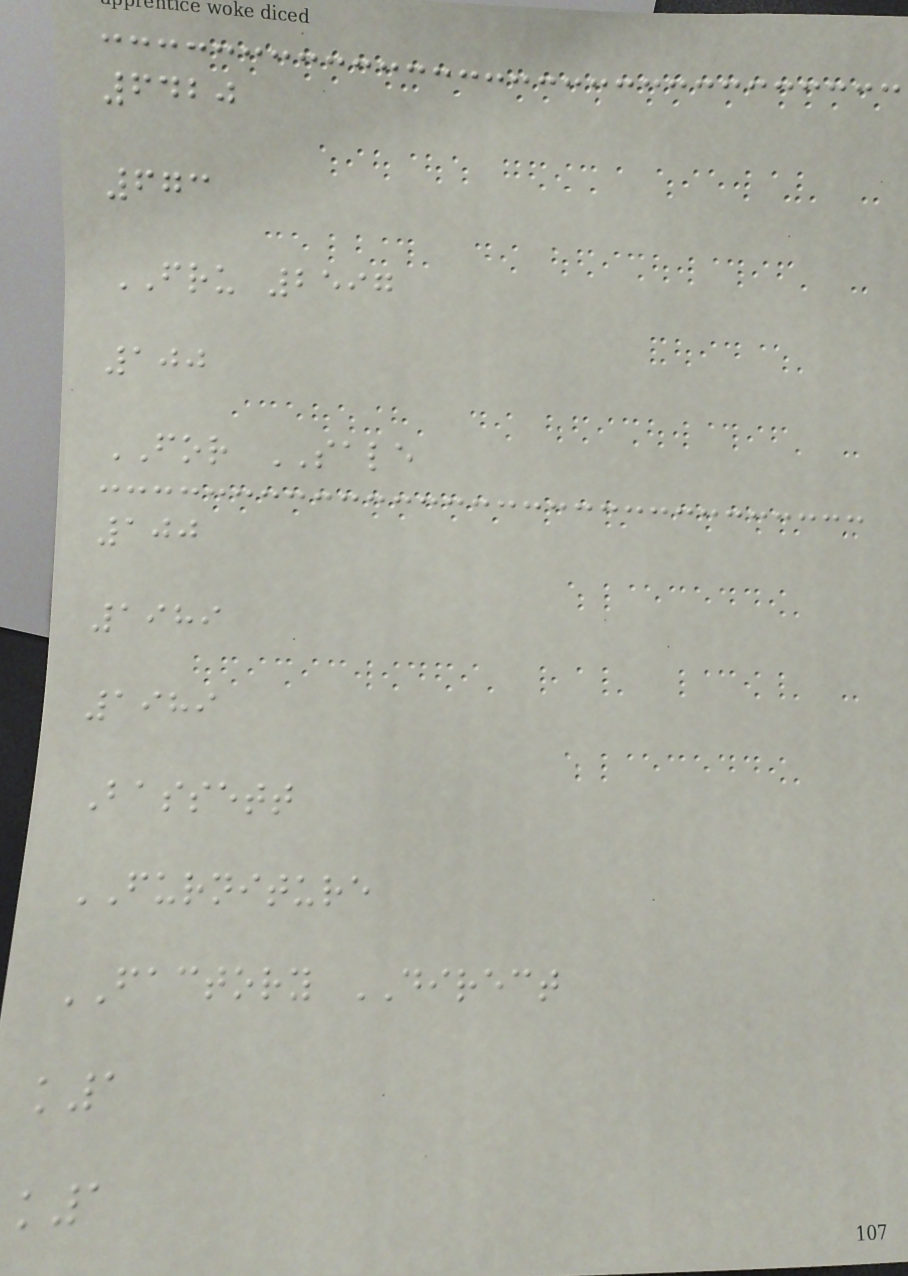6420
673
FRU 2597
100
FOR SALE
100
1989
1989
Bassett
FURNITURE
FACTORY DIRECT
k1
k1
